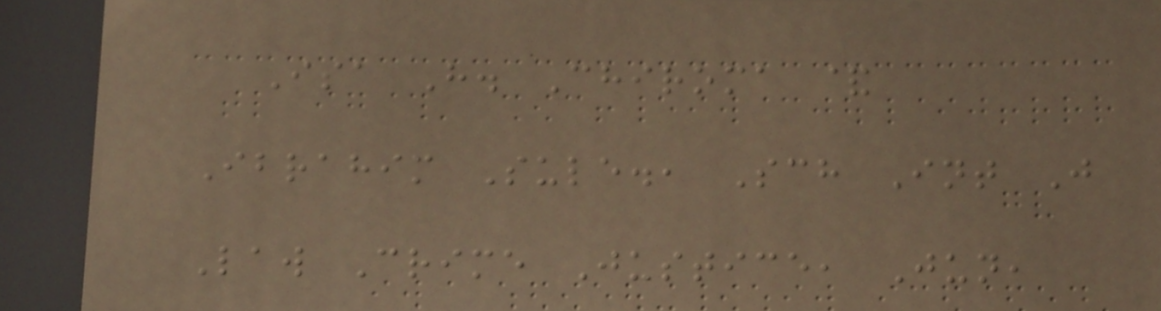Isa H. Chiroma &
Ibrahim Sule., Sch Int J
Law Crime Justice, Jun,
